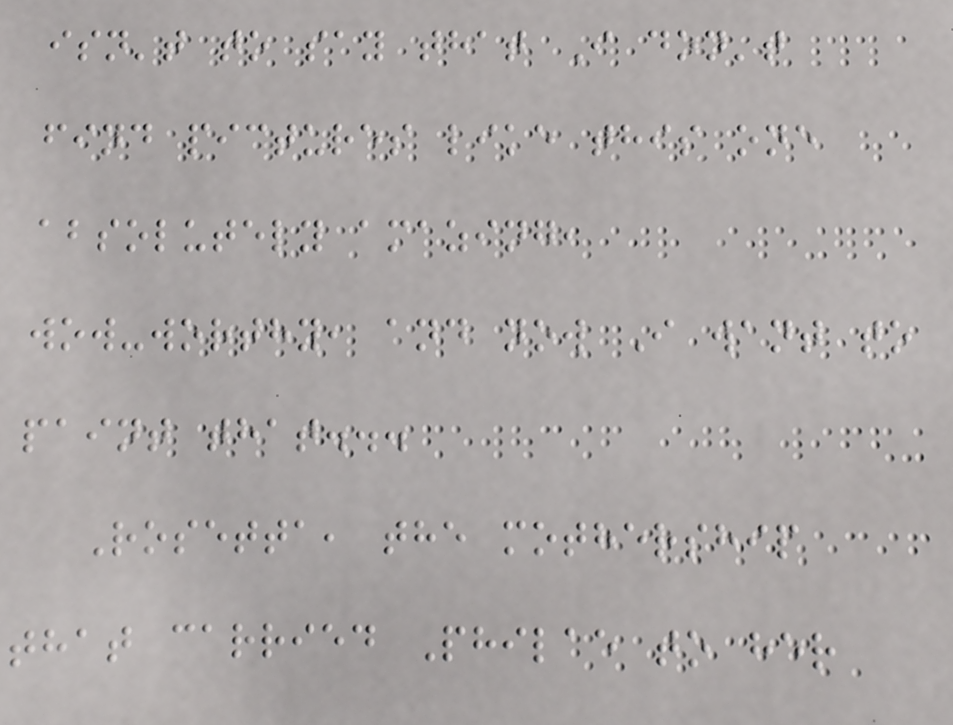isn't to say that I don't
find pictures like this one
absolutely amazing,
wow-worthy, and now I want to
paint that...
Rosetta, the mothership
that carried Philae to her
